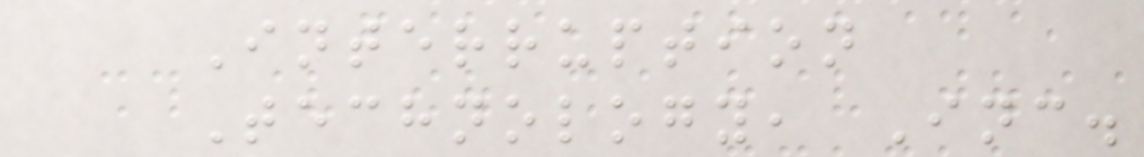Interruption
Technology, Inc.
